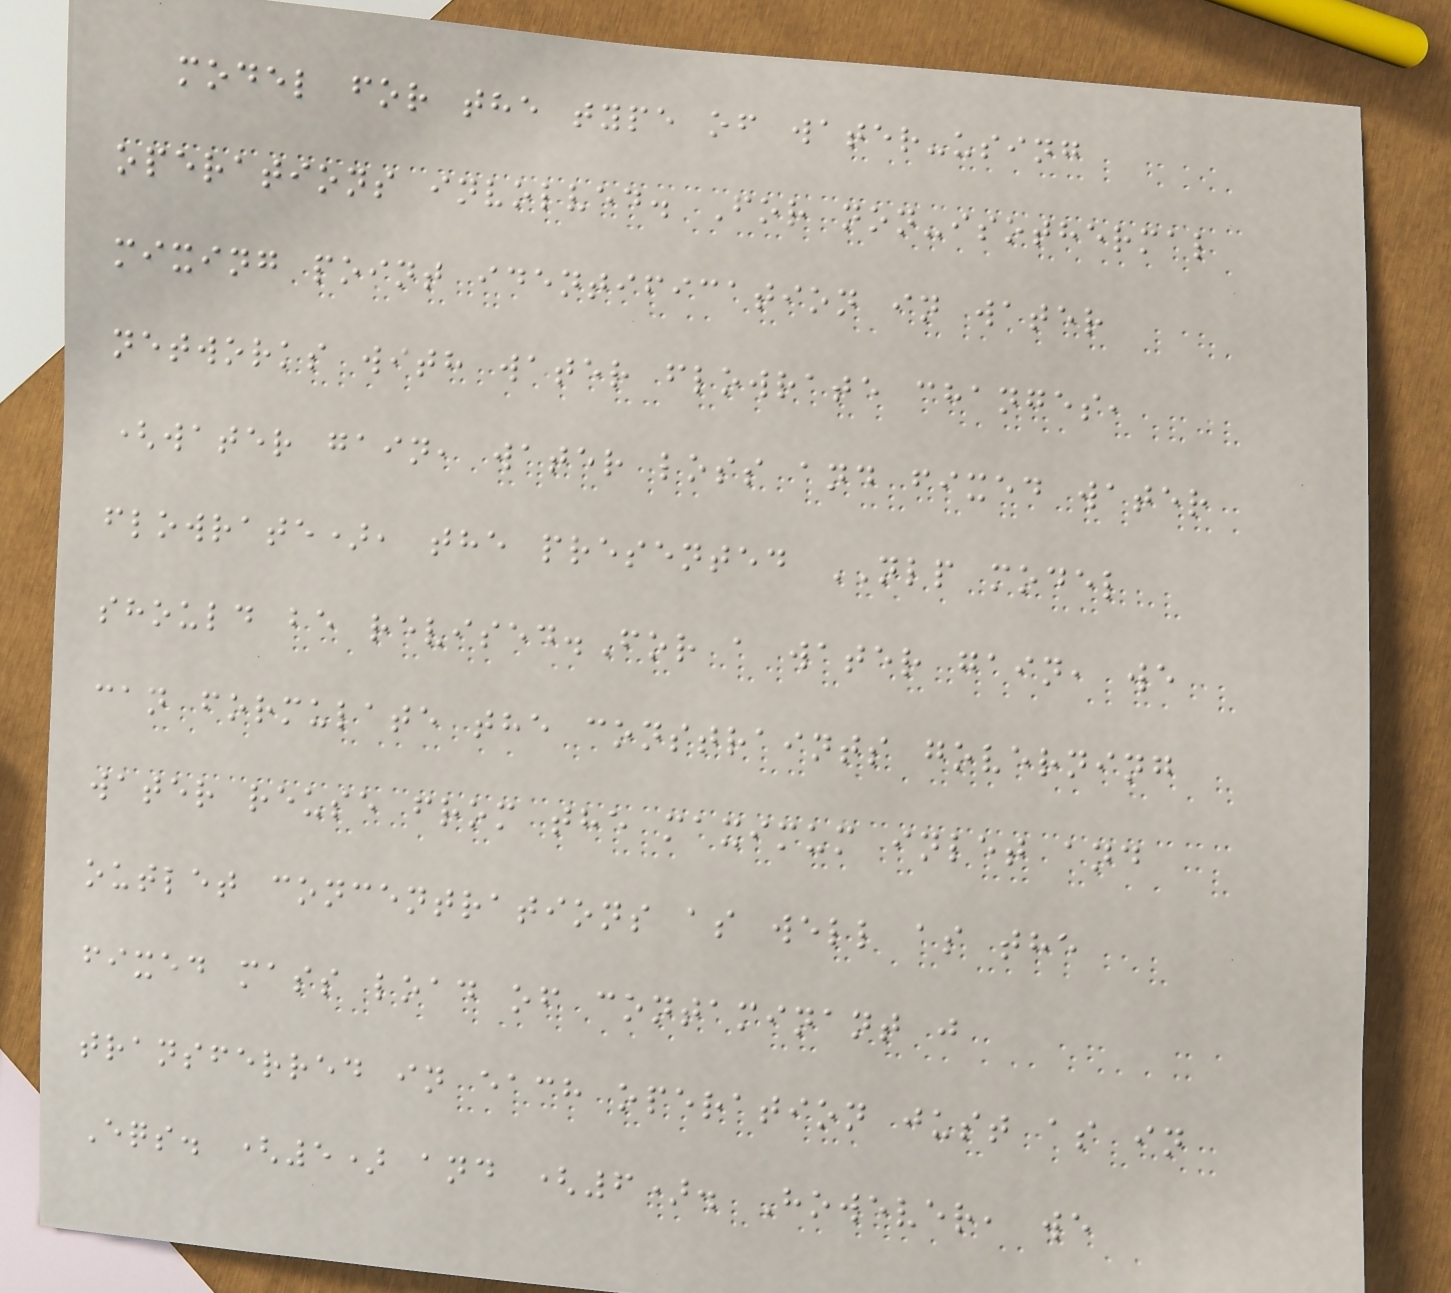model for the type of water-using
operations involved. For non-isothermal
mixing point identification in water
networks with water flowrate changes,
(water gain, water loss and fixed water
flowrate), the presented NLP model
should be revised.For a water gain, we
can formulate the constraints governing
water reuse from the maximum inlet and
outlet concentrations as well as the
fixed mass load of contaminant j
transferred in each operation just as in
Eqs. (5) and (6). However, we
